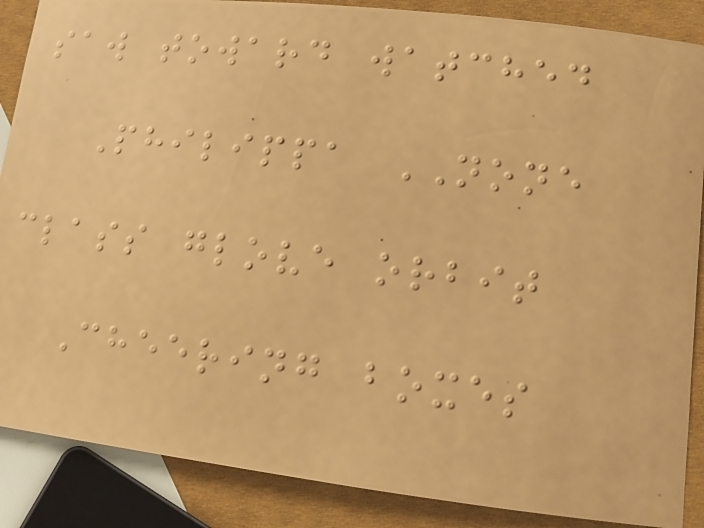saw toward watched
Philippa NONE
class glove orbit
Cheering boxes
